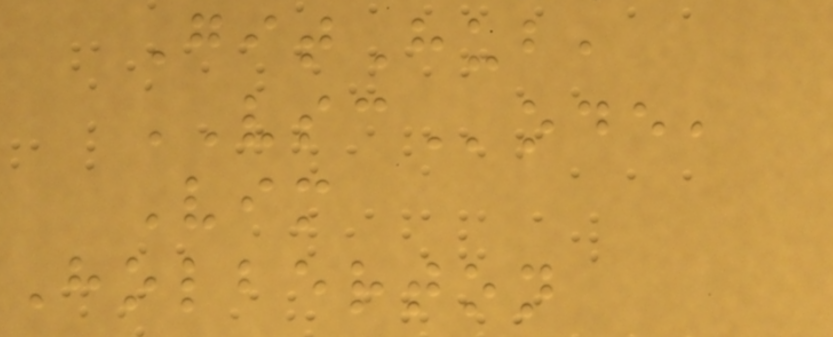GitHub,
VSCode,
Vim
Holberton
